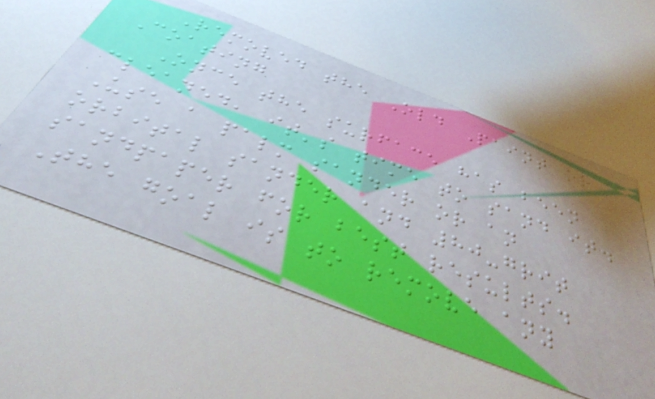Removed the Old Paint or
Coating
Once the surface has been
cleaned, it's time to sand it.
Use a palm sander or an
orbital sander and 80-grit
sandpaper for best results.
The goal is to remove any
